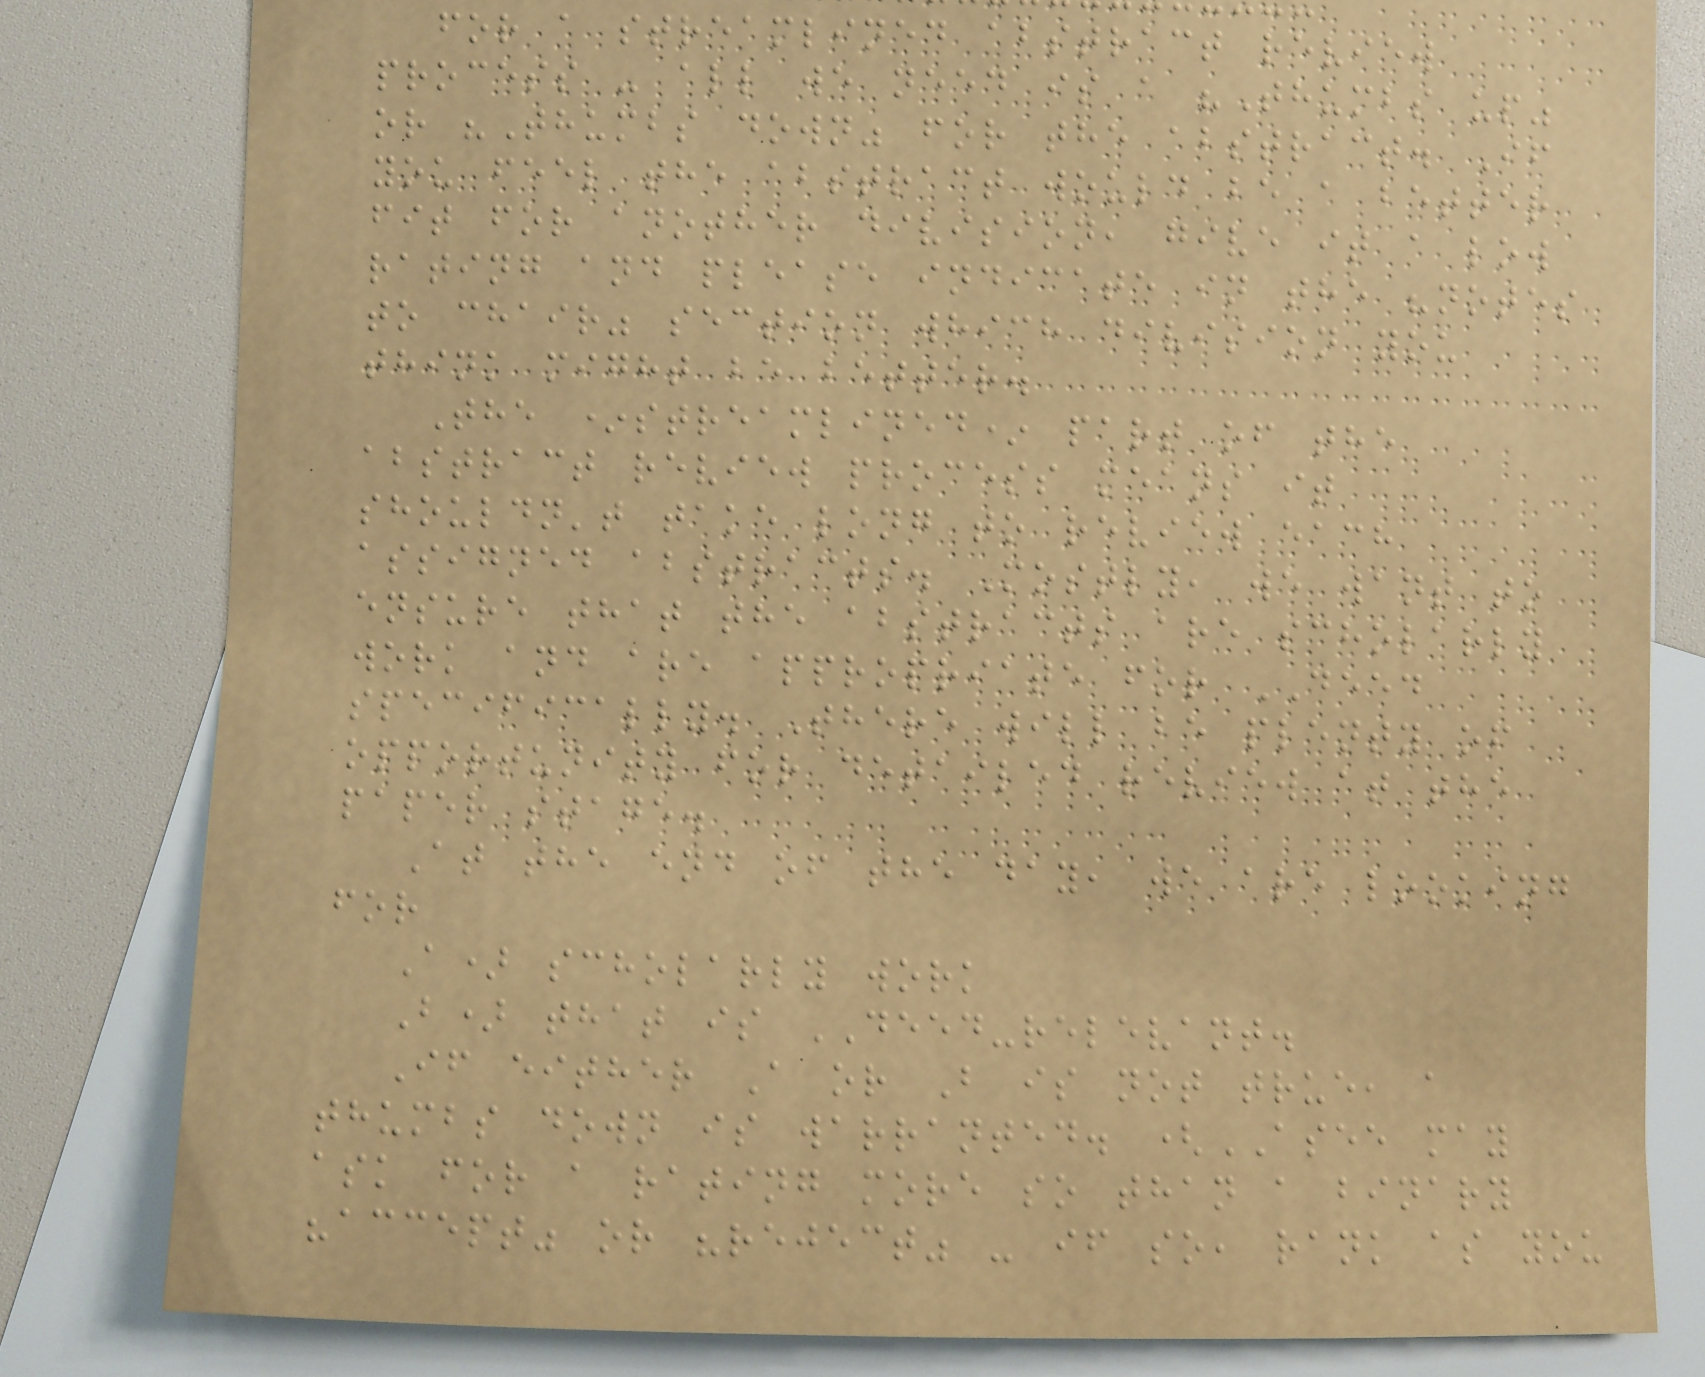for a streamlined abstract review
process - all we need is a "Thumbs up"
or "Thumbs down" for the abstract. If
you feel the abstract would be a better
fit for another division, give it a low
rating and please indicate in the "notes
to chair" section which division you
think might be better.
The *streamlined* part of the
abstract review process means it
shouldn't take long to review each
assigned abstracts. Mostly, we want to
ensure that the abstracts are scholarly
work and are appropriate for DEED
specifically. There will be plenty of
opportunity for detailed review at the
paper stage.
At the end of the day, we are looking
for
A) scholarly work
B) that is DEED-relevant.
If either A or B is not true, a
thumbs down is warranted. (ASEE may
ask for a rating more so than a binary
"accept" or "reject" - if so, rank as you
